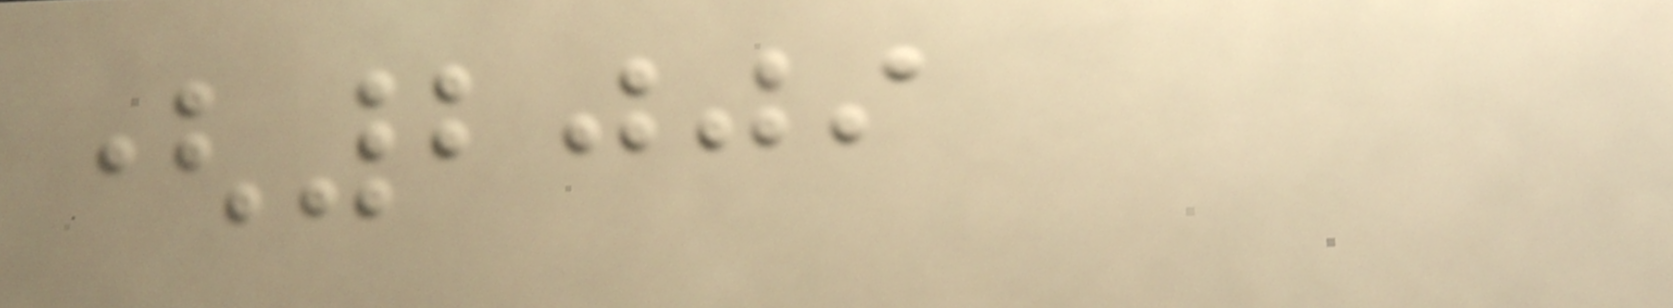(2009
